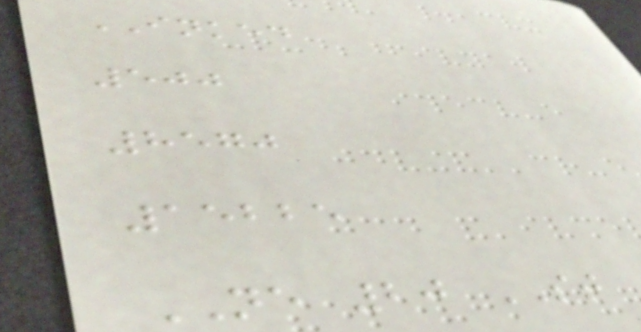INKED
500
8570
15225
NE 20 ST
